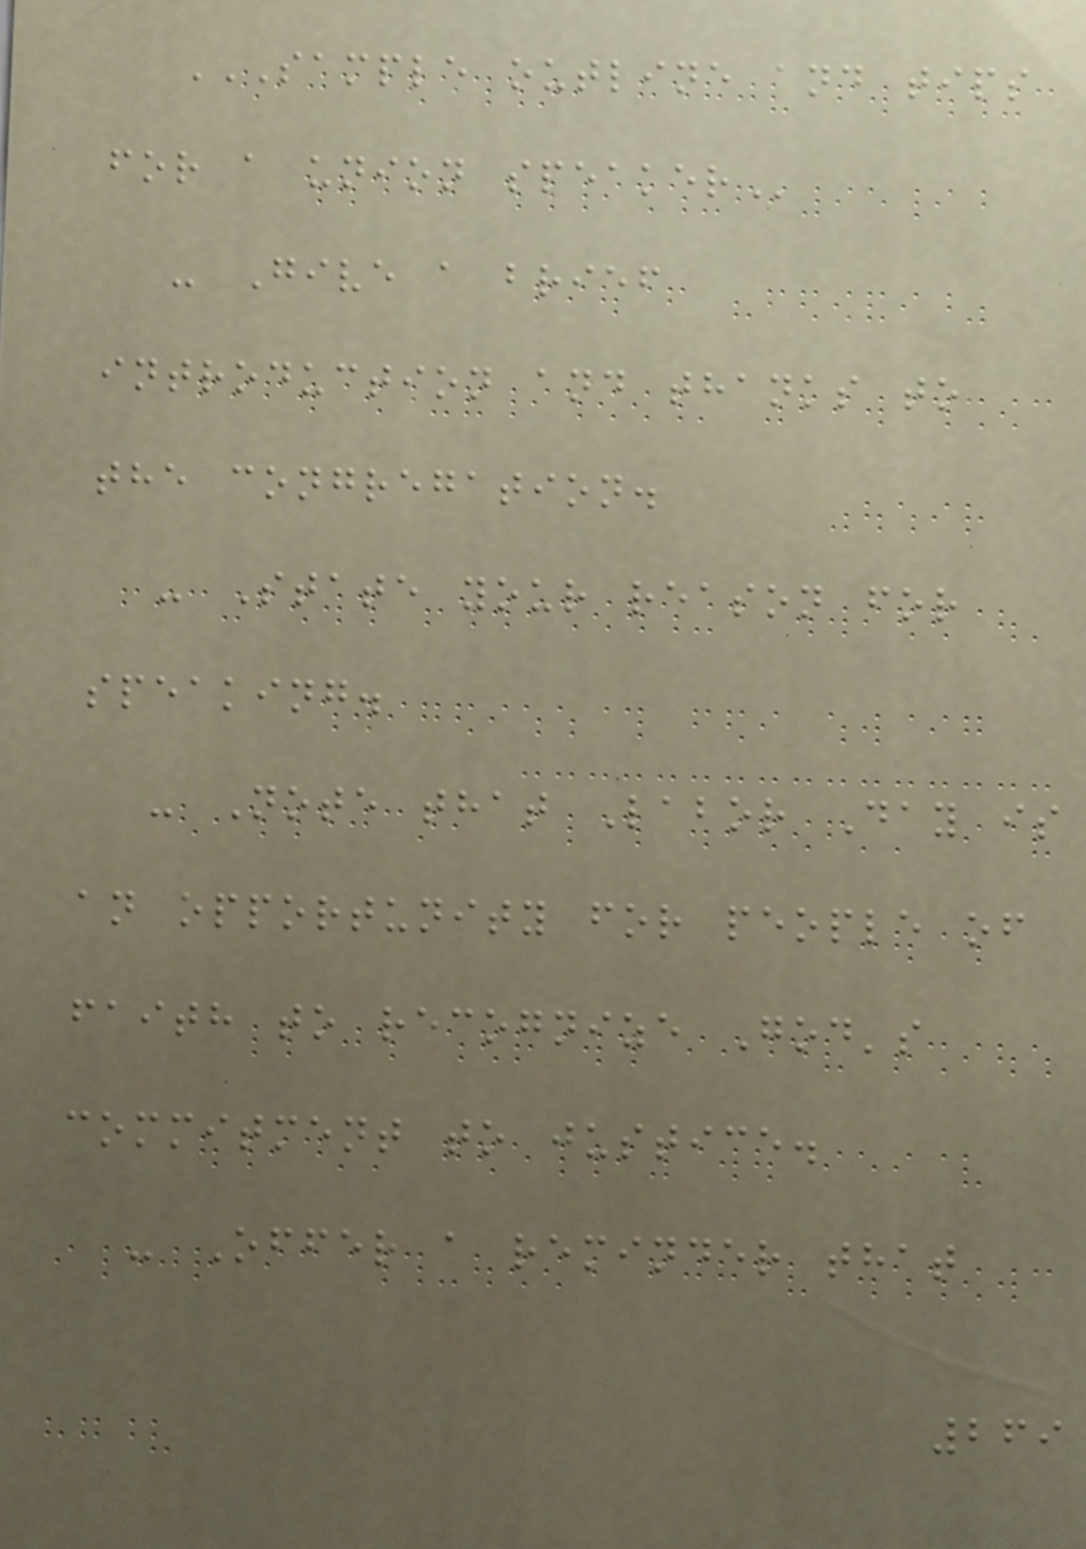SAMPLE OUTLINE AND TIPS
FOR A UNION SPEAKER
- Give a brief
introduction and thanks to
the congregation.
- State your reason for
speaking.
- Note that Labor Day is
an opportunity for people of
faith to recognize God's
commitment to justice.
- Offer a reminder that
269
